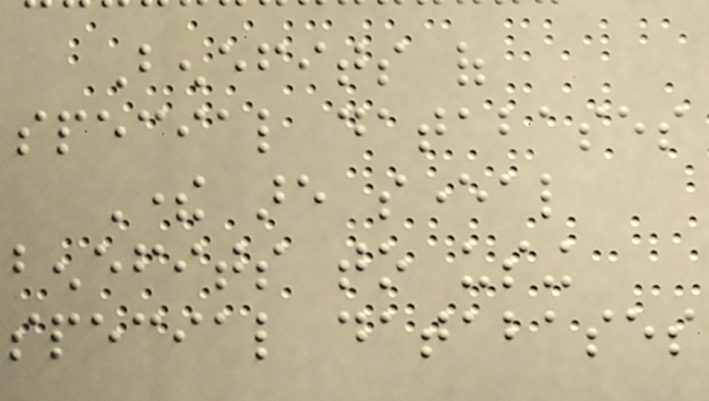Benefits of
special databases
There are several
benefits to using
special databases
